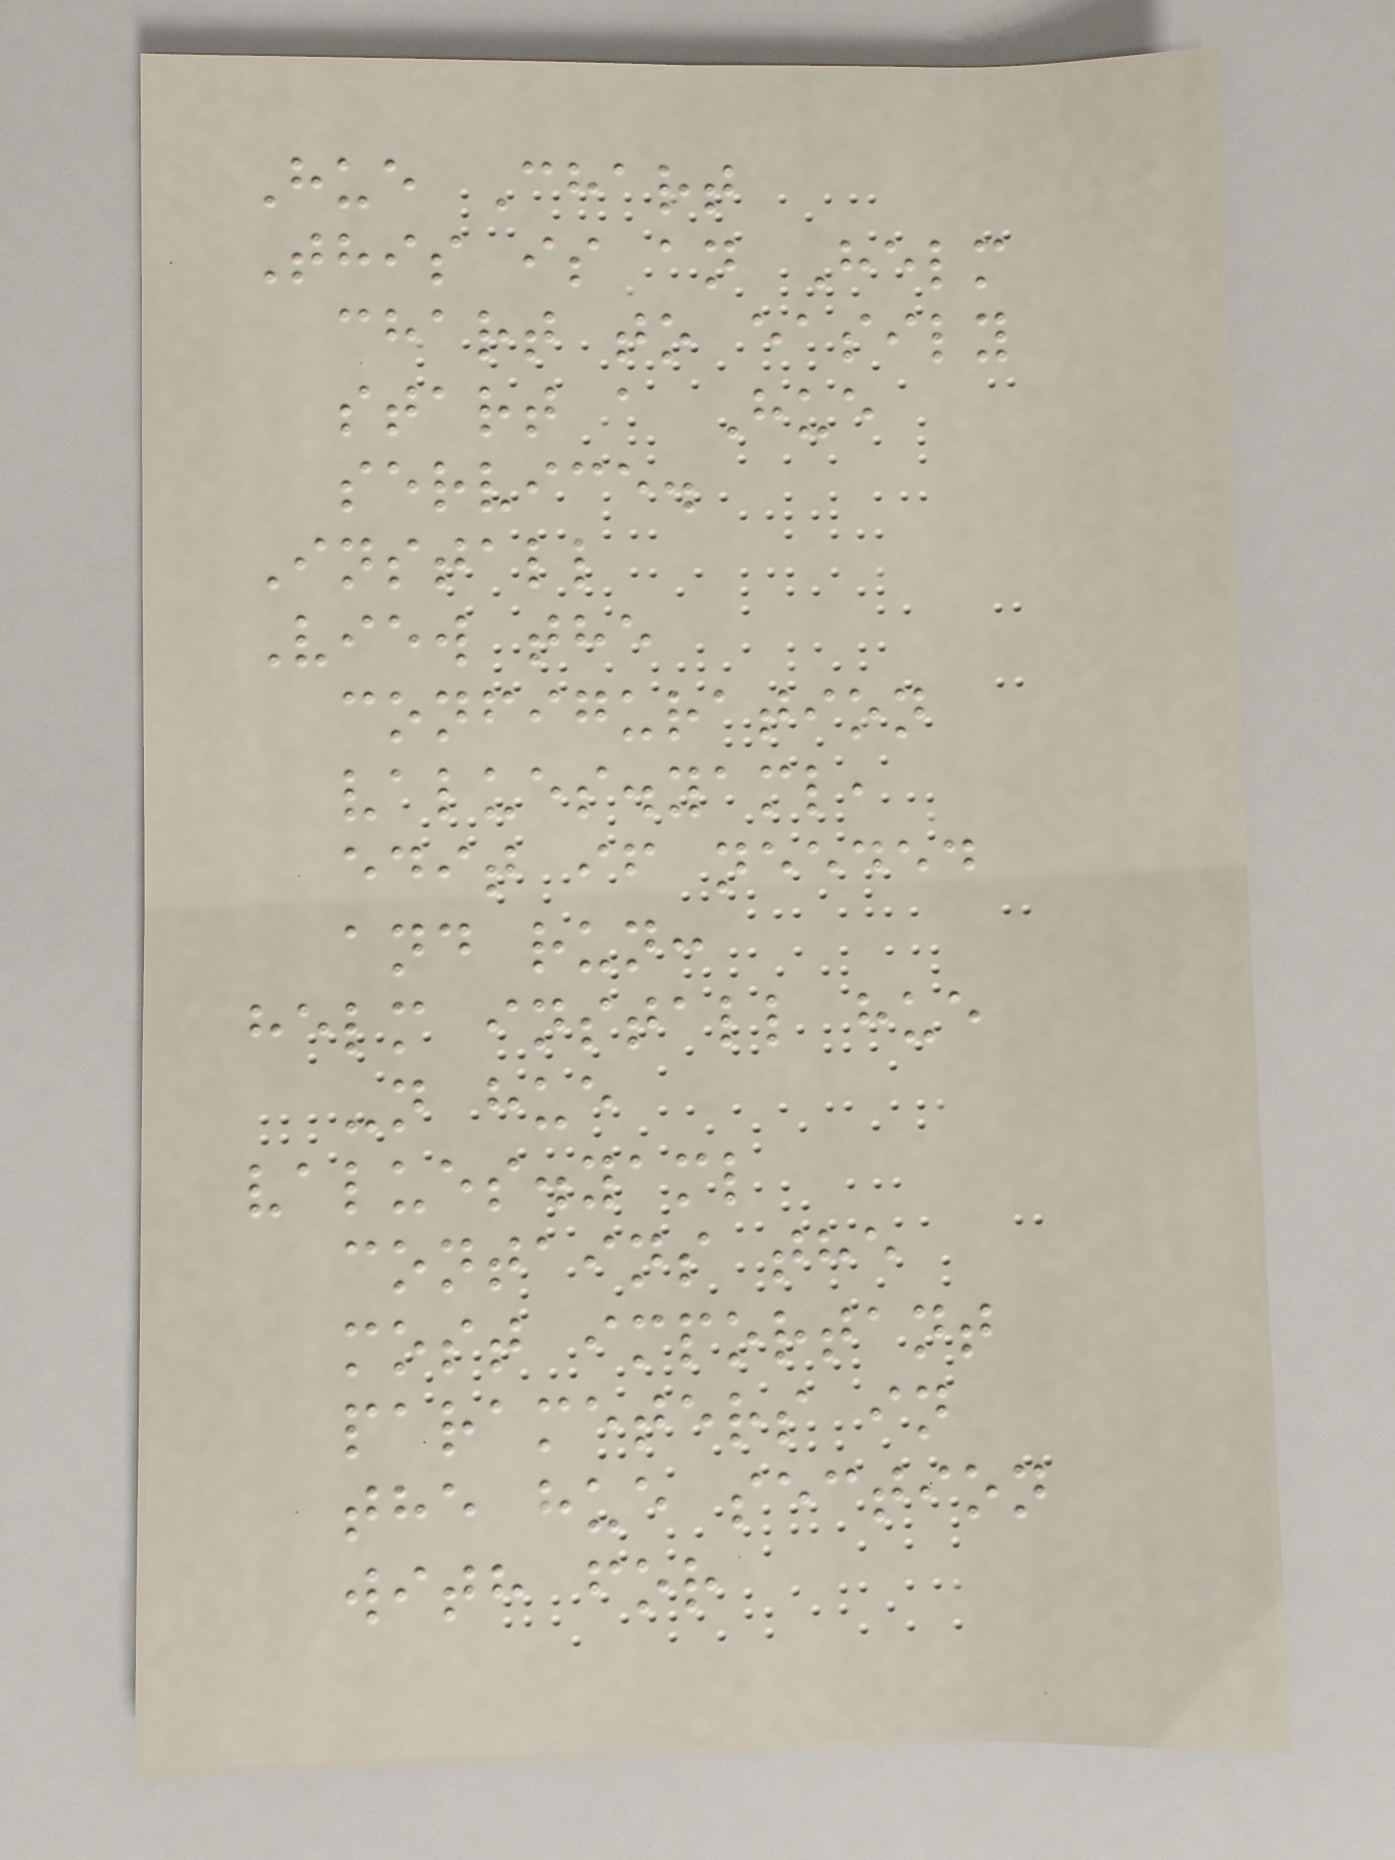Hue Chart
This is an Helm
chart to easily
start a Hue
service.
Install
View the
configuration
values.yaml,
edit if needed
and run:
helm install hue
-n hue
values.yaml
contains the
most important
parameters in
the hue section
with for
